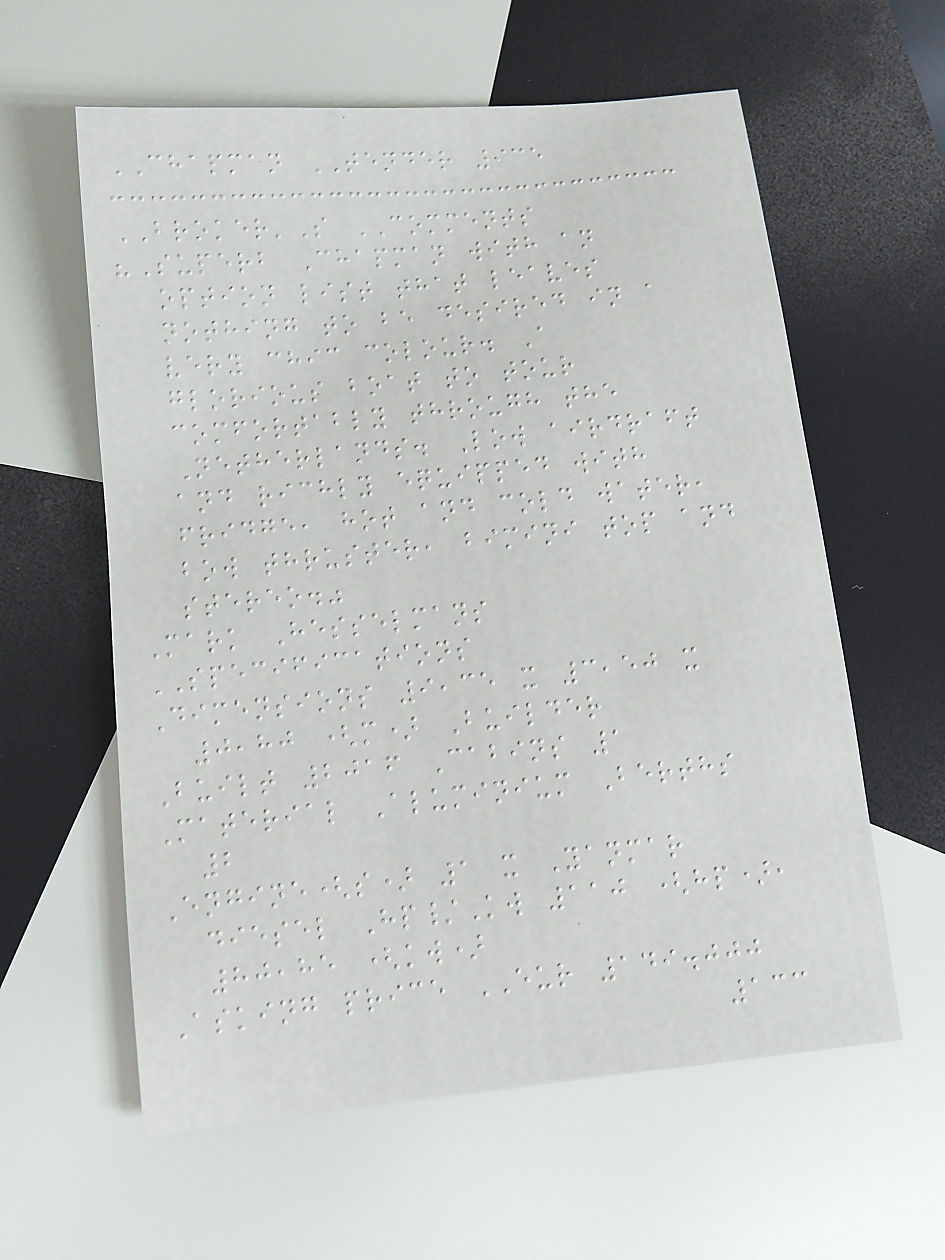CHAPMAN TENDER 935
BROKER'S COMMENTS
"Superb Chapman with an
option list that leaves
nothing to be desired in a
very chic colour. A
glorious boat to tour
comfortably through the
Netherlands. Low airdraft
and richly equipped with
fridge, hot and cold water,
bow thruster, bimini top and
stereo."
Mark Hesselmans
SPECIFICATIONS
Dimensions 9,35 x 3,50 x
0,80 (m) Builder
Built 2016 Cabins 1
Material Aluminium Berths
2
Engine(s) 1 x Yanmar
diesel Hp/Kw 110 (hp),
80,85 (kw)
Asking price EUR 149.000
133
